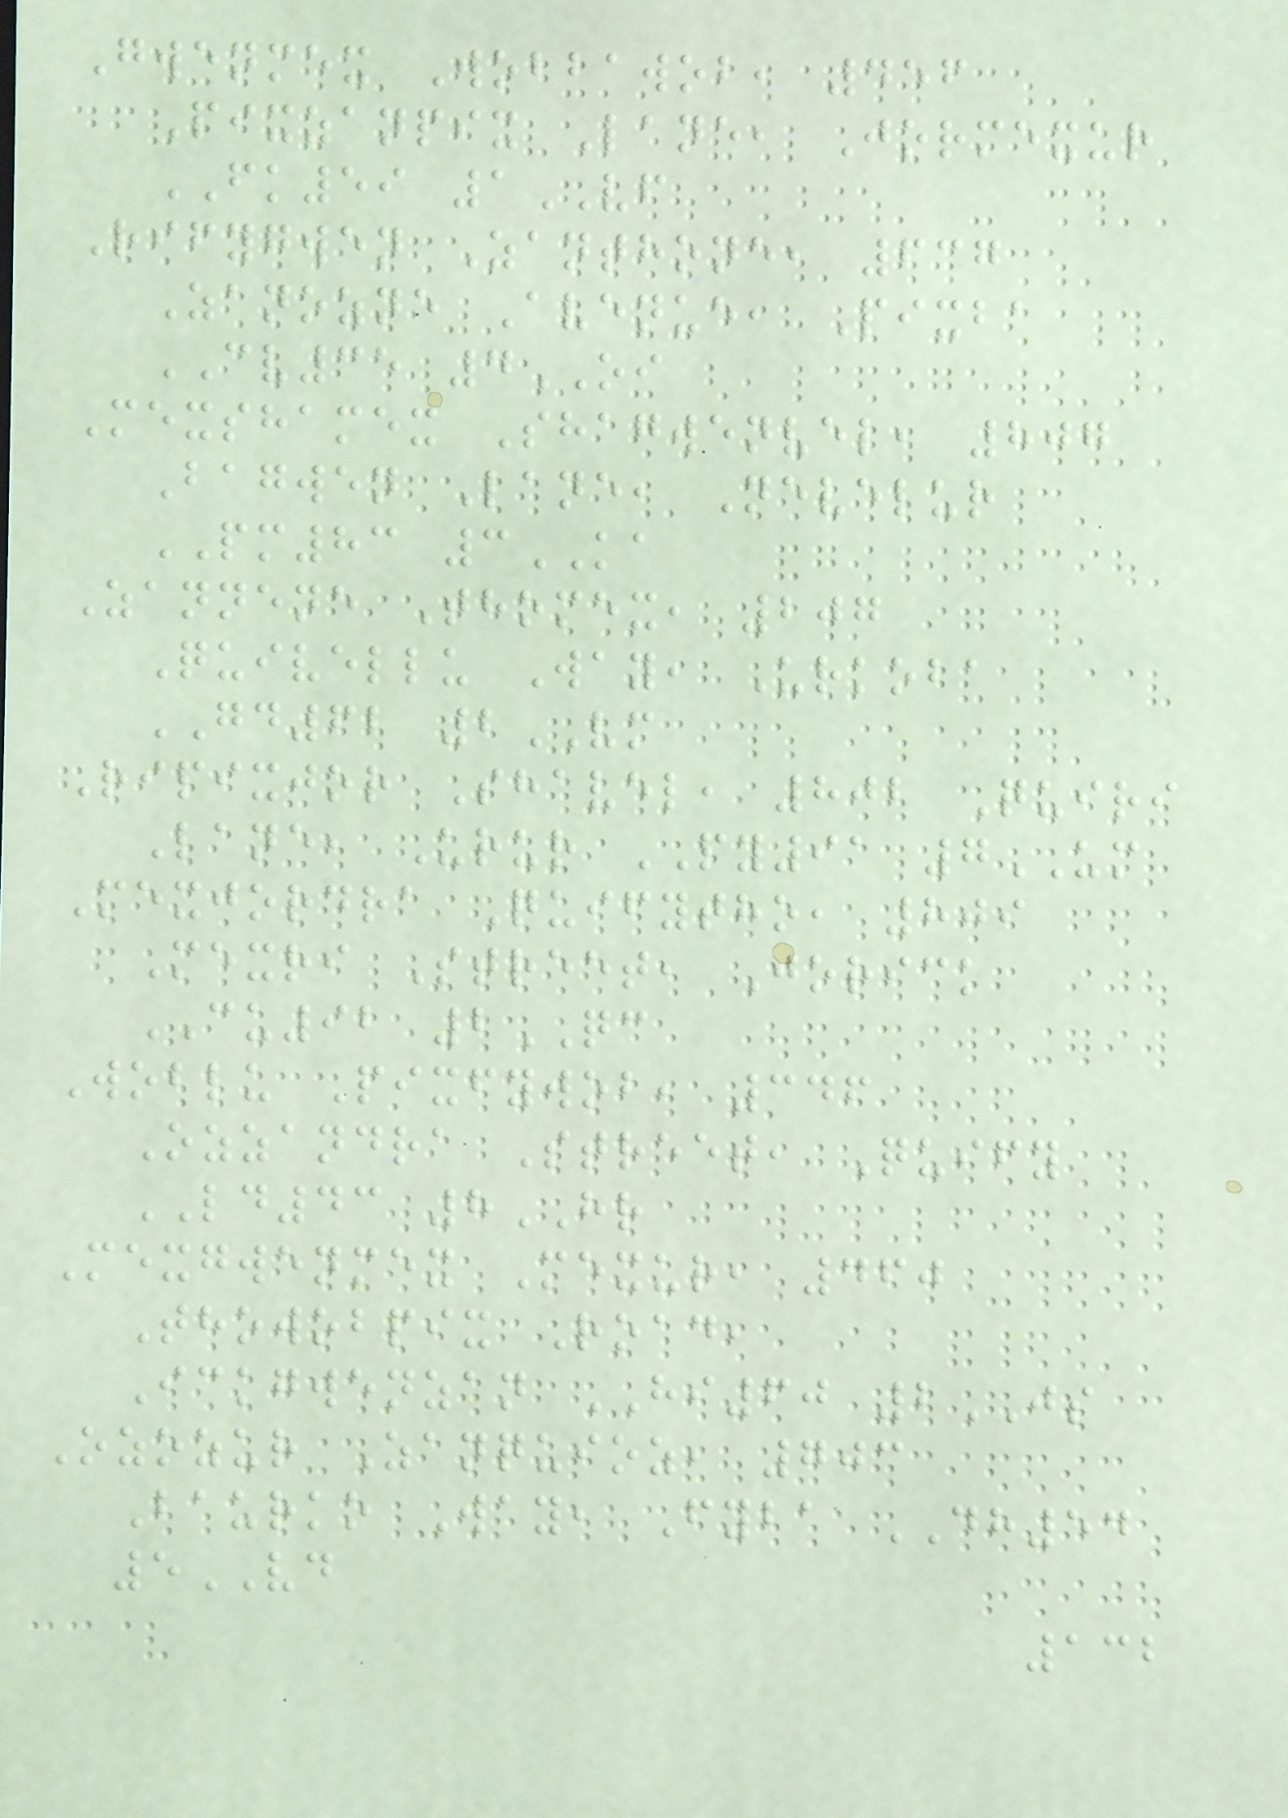Gwenmex Wobbawob, 456
Pixzanpix Lane, Jormexur
FK59 1VF
Rifygwen Zanthone, 637
Zanozne Avenue, Pixba
CV35 4OI
Mexshamex Shagwenvel, 807
Bagwen Lane, Nevelur
PM83 3KA
Zannene Thomex, 207
Quivellu Way, Urkoba
GD62 2VM
Ripixjor Shavel, 802 Quiri
Lane, Urur PY91 7UM
Mexjordra Quifytho, 809
Mexri Street, Jorick
CU92 2QC
Woblu Pixfywob, 346
Ozzandra Street, Quify
LD43 8HR
Mexgwenmex Mexur, 460
Thowobpix Road,
Ickgwenzan HI60 2JS
Ozozur Zanquioz, 703
Baurko Way, Fyba DH54
5VD
132
